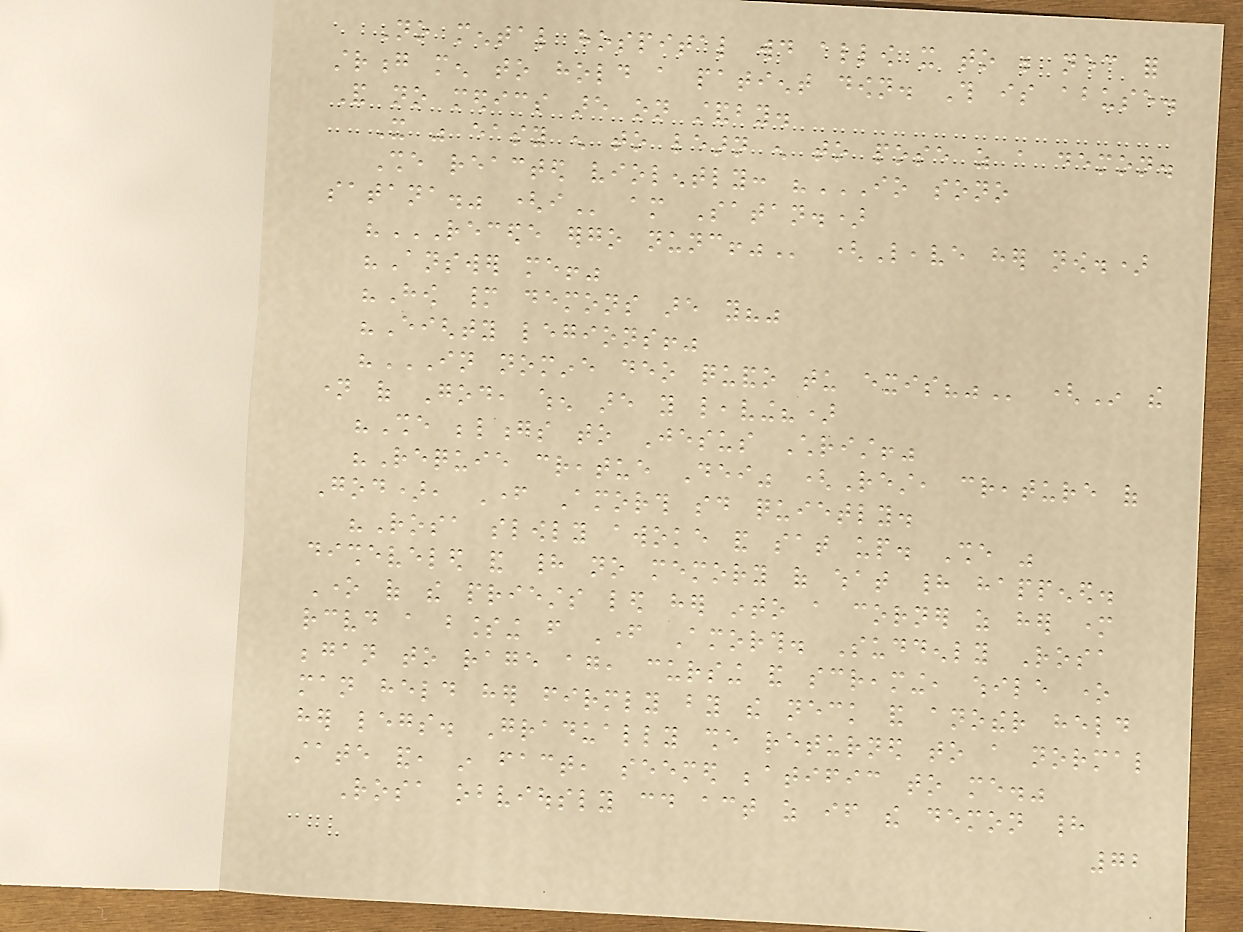No mental hospital would allow it to be necessary for
strong men to hold a patient down. This is abuse.
And no medics are on standby.
It was easy enough to learn enough to pose as a demon.
She reacted violently: "IO SONO
SATANA." (I am Satan.)
"RECEDE ERGO NUNC!" (Leave her now.)
"Answer me!"
"How many demons are you?"
"Eighty legions!"
"IN NOMINE DEO QUANDO TU EXIS?" (In the
name of God, when are you leaving?)
"She belongs to Jesus Christ!"
"Requie creatue Dei" (Rest, creature of
God), Father Amorth said quietly.
"Rosa slowly awoke and sat up. She was
disheveled and had no memory of what had happened.
One of the priests led her into a corner as her mother
received a blessing from Father Amorth. Suddenly Rosa
began to rage again, cursing and screaming, while one
man held her firmly by the neck and another held
her legs. Gradually she returned to a normal
state and, in fact, seemed beatific to me."
Rosa obviously could act as if the demon had
72
